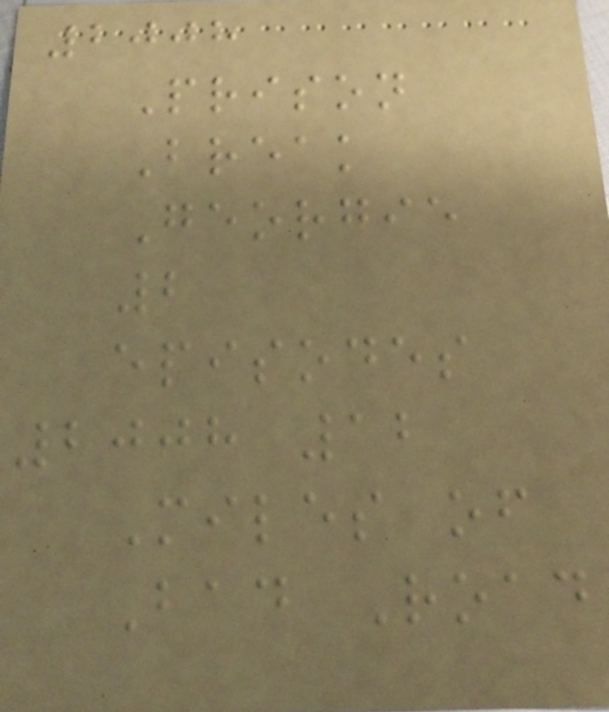2008
Prison
Break
Georgie
2
episodes
2008 12
Miles of
Bad Road
